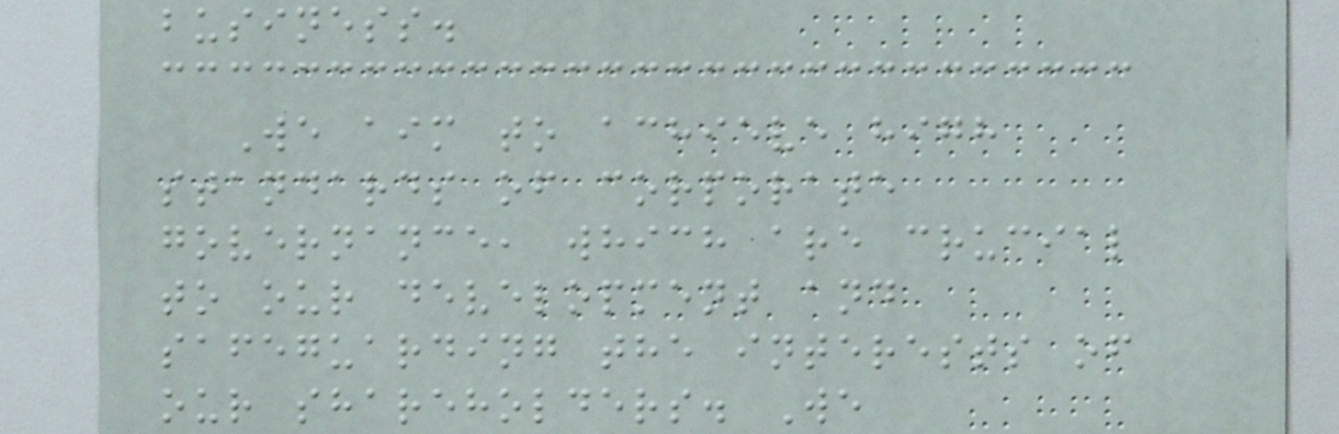business.
We aim to achieve high
standards of corporate
governance, which are crucial
to our development and
safeguarding the interests of
our shareholders. We
